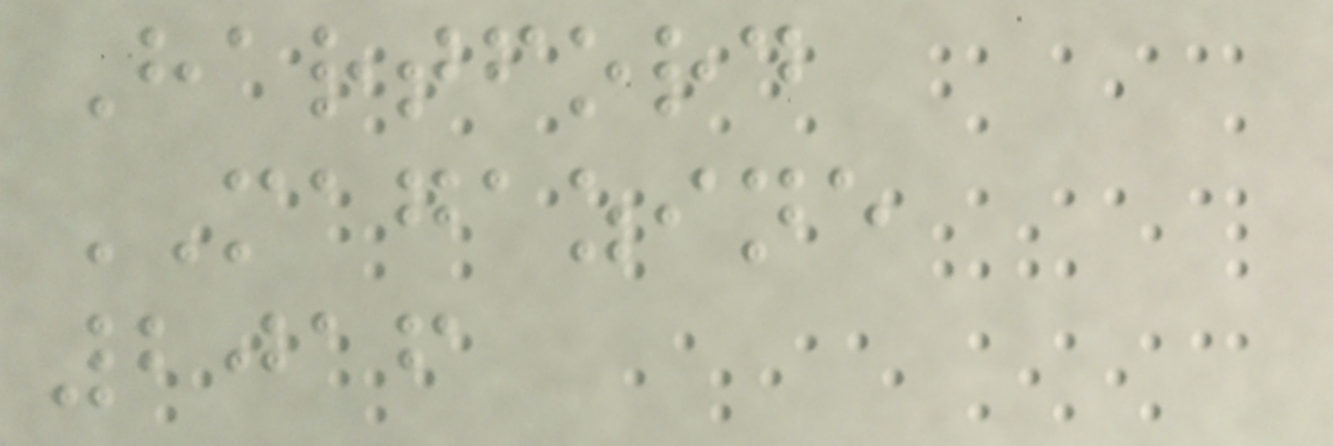Hartford
MAGAZINE
2016
